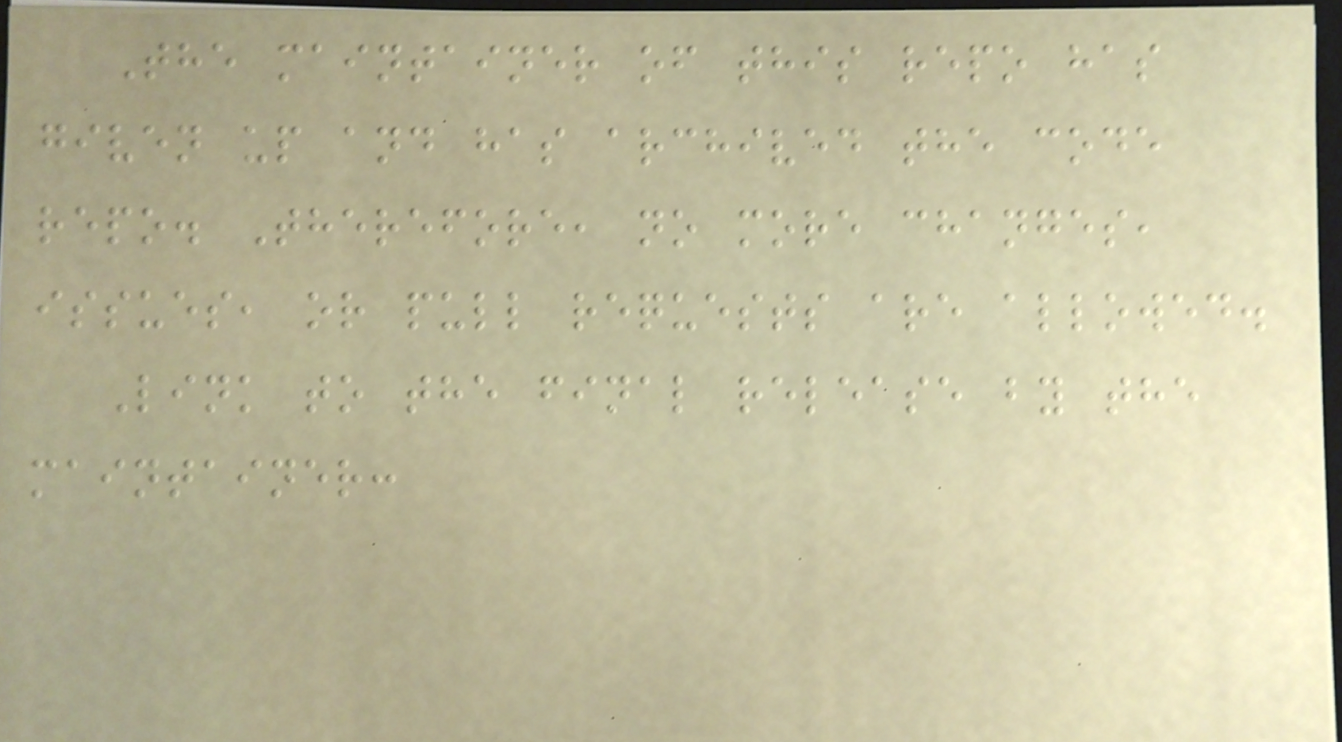The maintainer of this repo has
given up and has archived the code
repo. Therefore, no more changes,
issues, or pull requests are allowed.
Link to the final release by the
maintainer:
